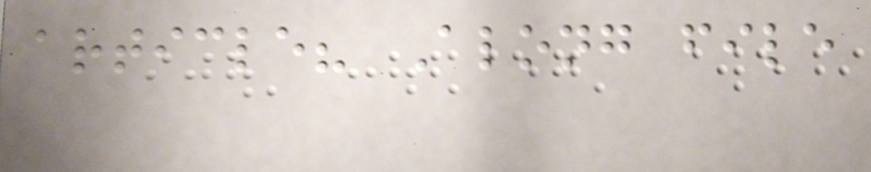article? Along file
